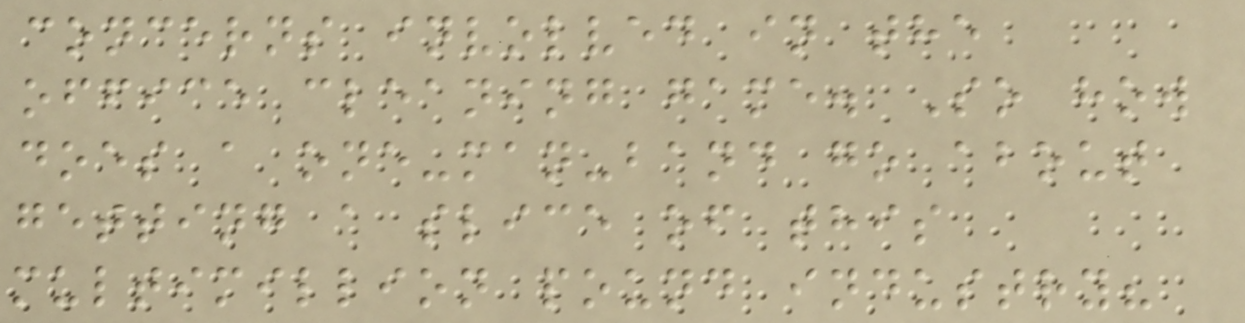concerns involved in the
office cleaning game. So how
does a one-man-band go about
getting a slice of this
multimillion pound industry?
